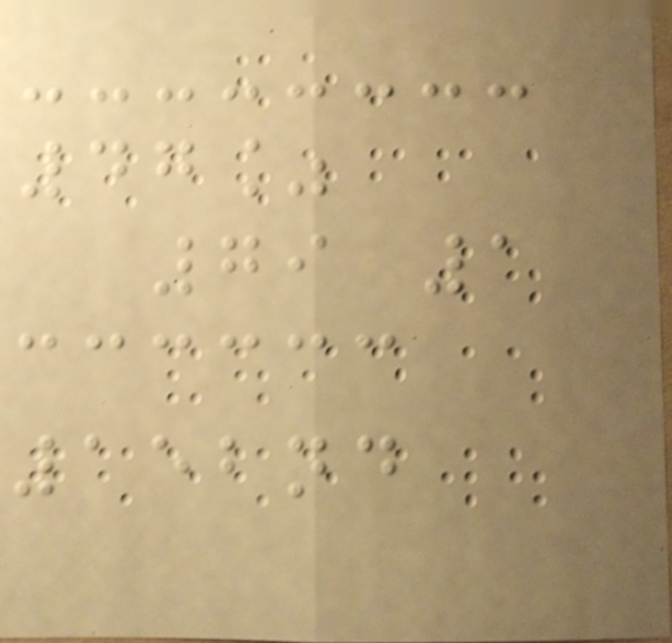47%
79 1
152nd
